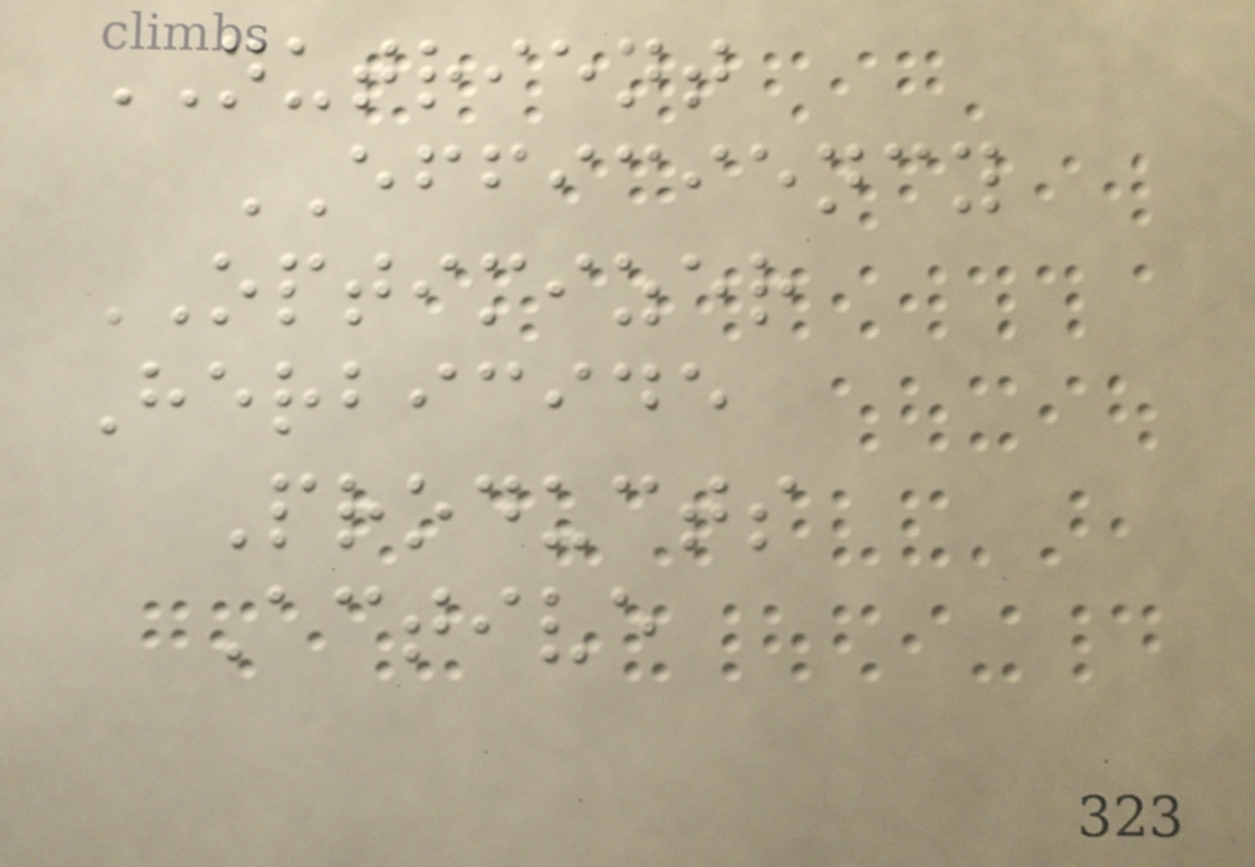NUTRIENT
EFFICIENCY
OPTIMIZER
Herbicide
Products
Active
